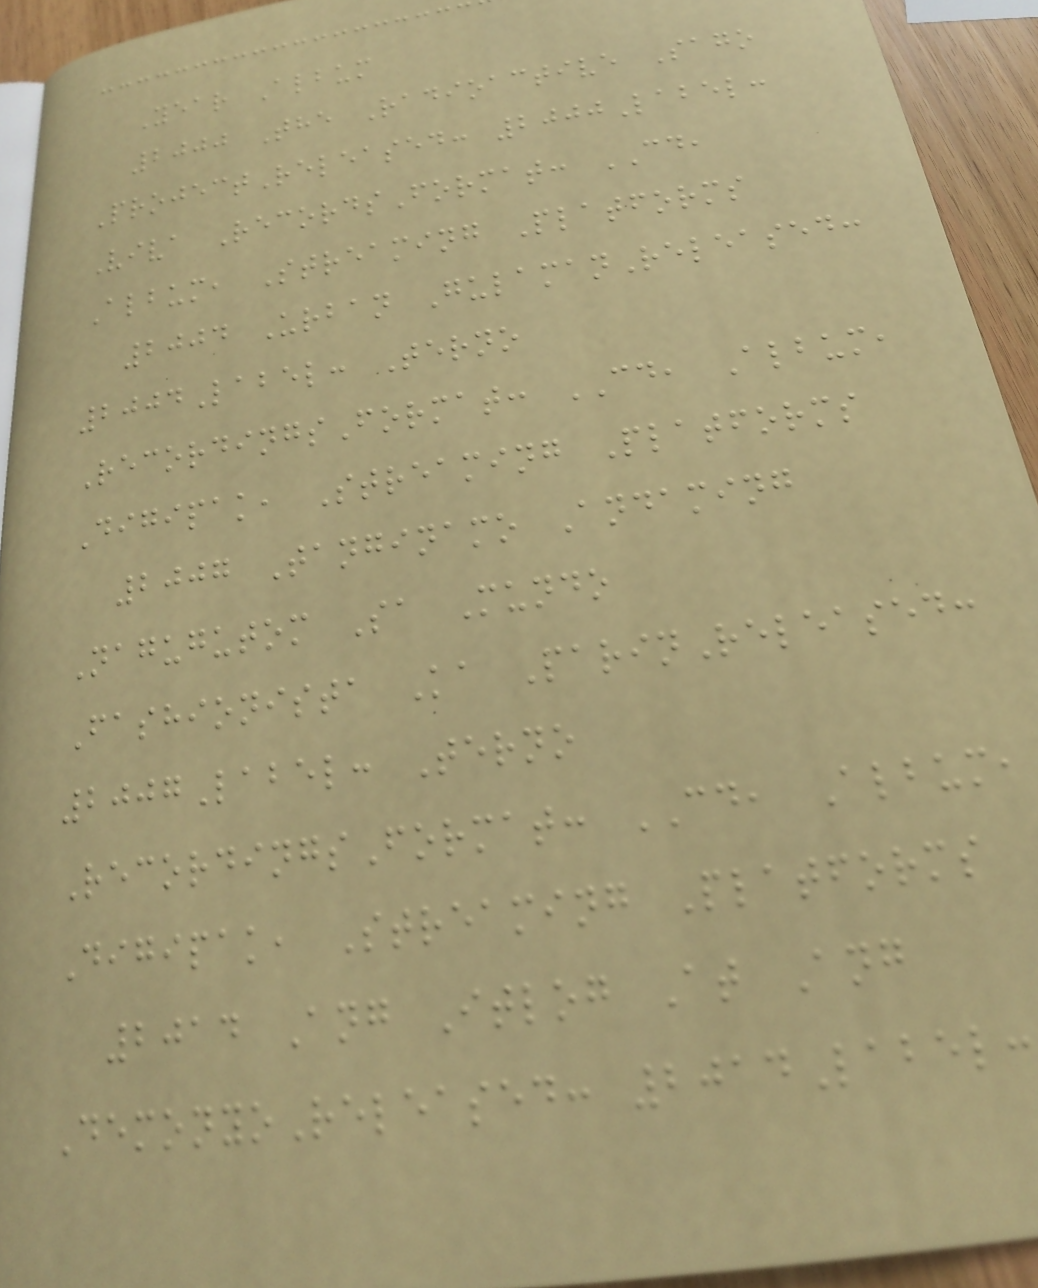Year Album
2000 The Radioactive Sago
ProjectReleased: 2000Label:
Viva RecordsFormat: CD,
Album, Streaming Platforms
2004 Urban GulamanReleased:
2004Label: Terno
RecordingsFormat: CD, Album,
Digipak, Streaming Platforms
2007 Tanginamo Andaming
Nagugutom Sa Mundo
Fashionista Ka ParinReleased:
2007Label: Terno
RecordingsFormat: CD, Album,
Digipak, Streaming Platforms
2014 Ang Itlog At Ang
DemonyoReleased: 2014Label:
